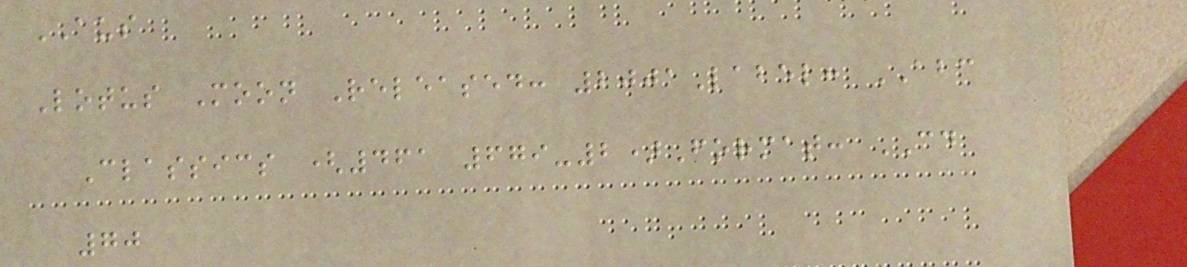AUS
Lotus Moon Released: 2001Label: ABC
Classics (461 679-2)Format: CD
70
